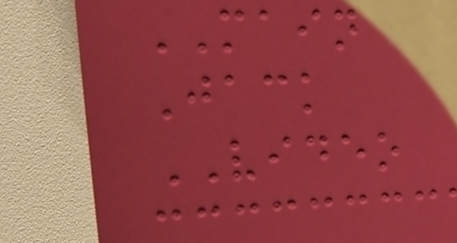MAIN
Jack
VIDEO
